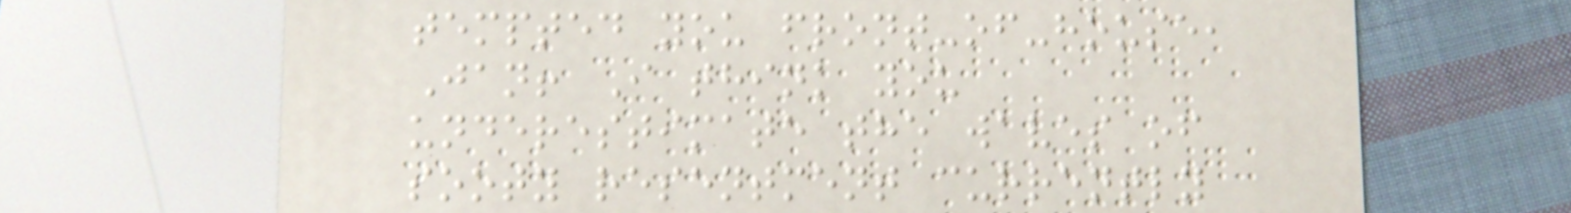tempted you front-of-house,
Jan! I think you
underestimate the waves of
sooty resentment currently
